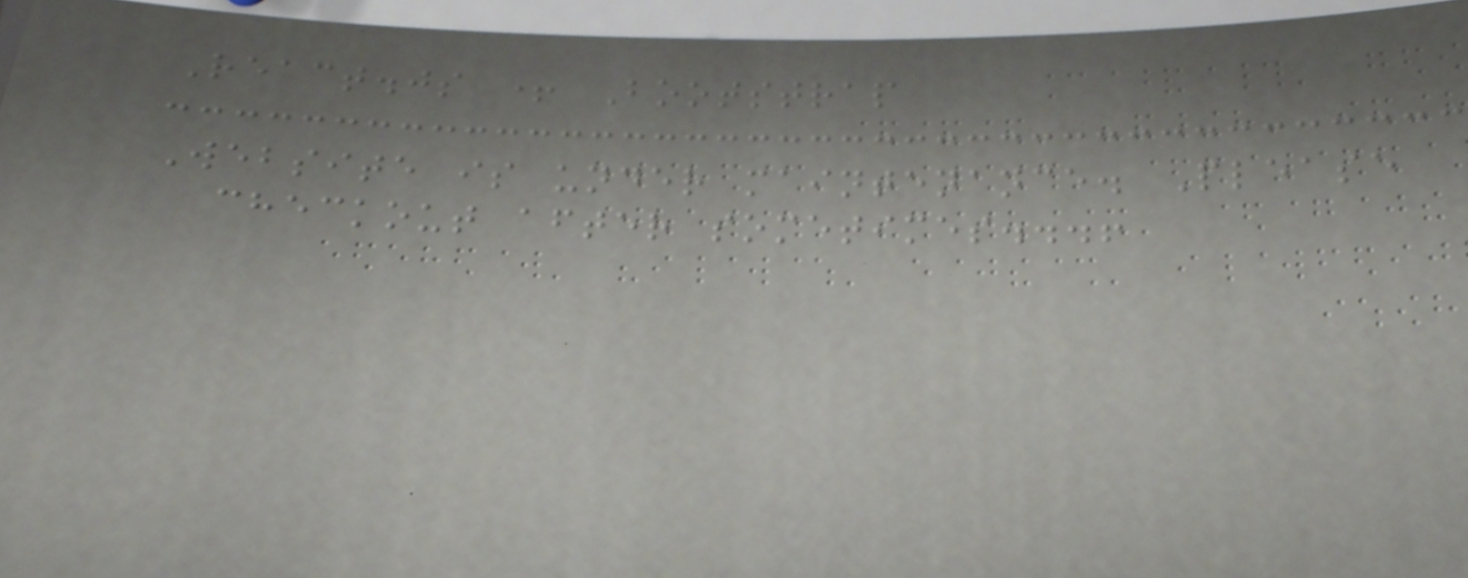React.js + Bootstrap
Website is under maintenance. Please
checkout after sometimes...!
